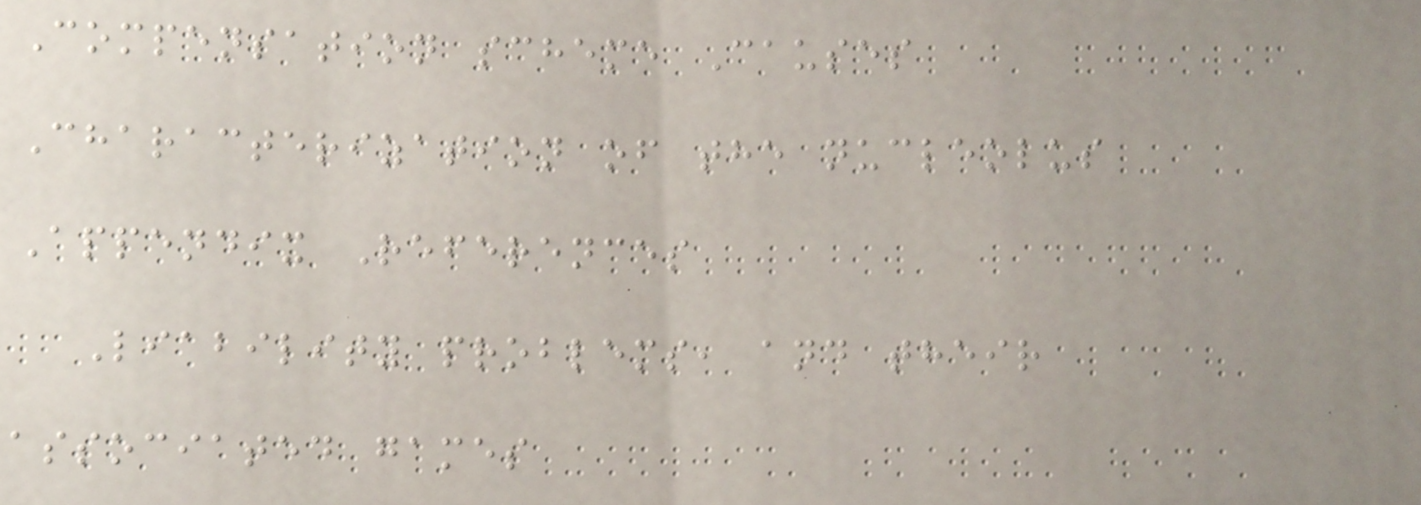Compensation scheme Causes
Characterization of the nucleolus
Appendix References
Liability problems, and their
associated games
